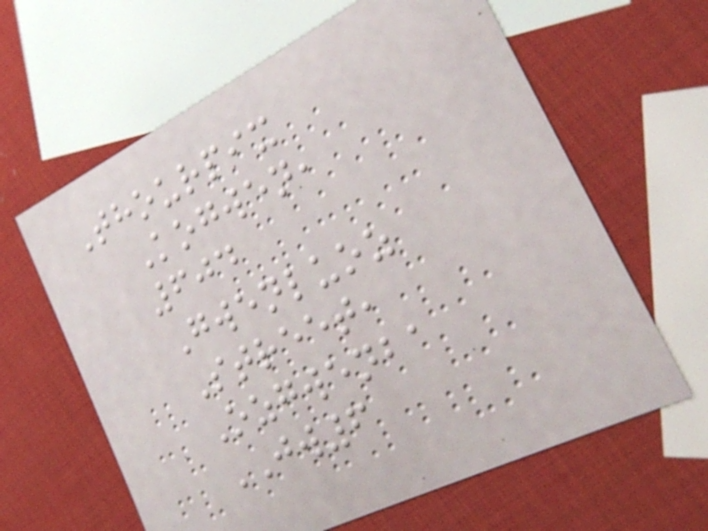Thourpix
Kogwen,
604
Gwenluoz
Street,
Ozgwenba
JW6
